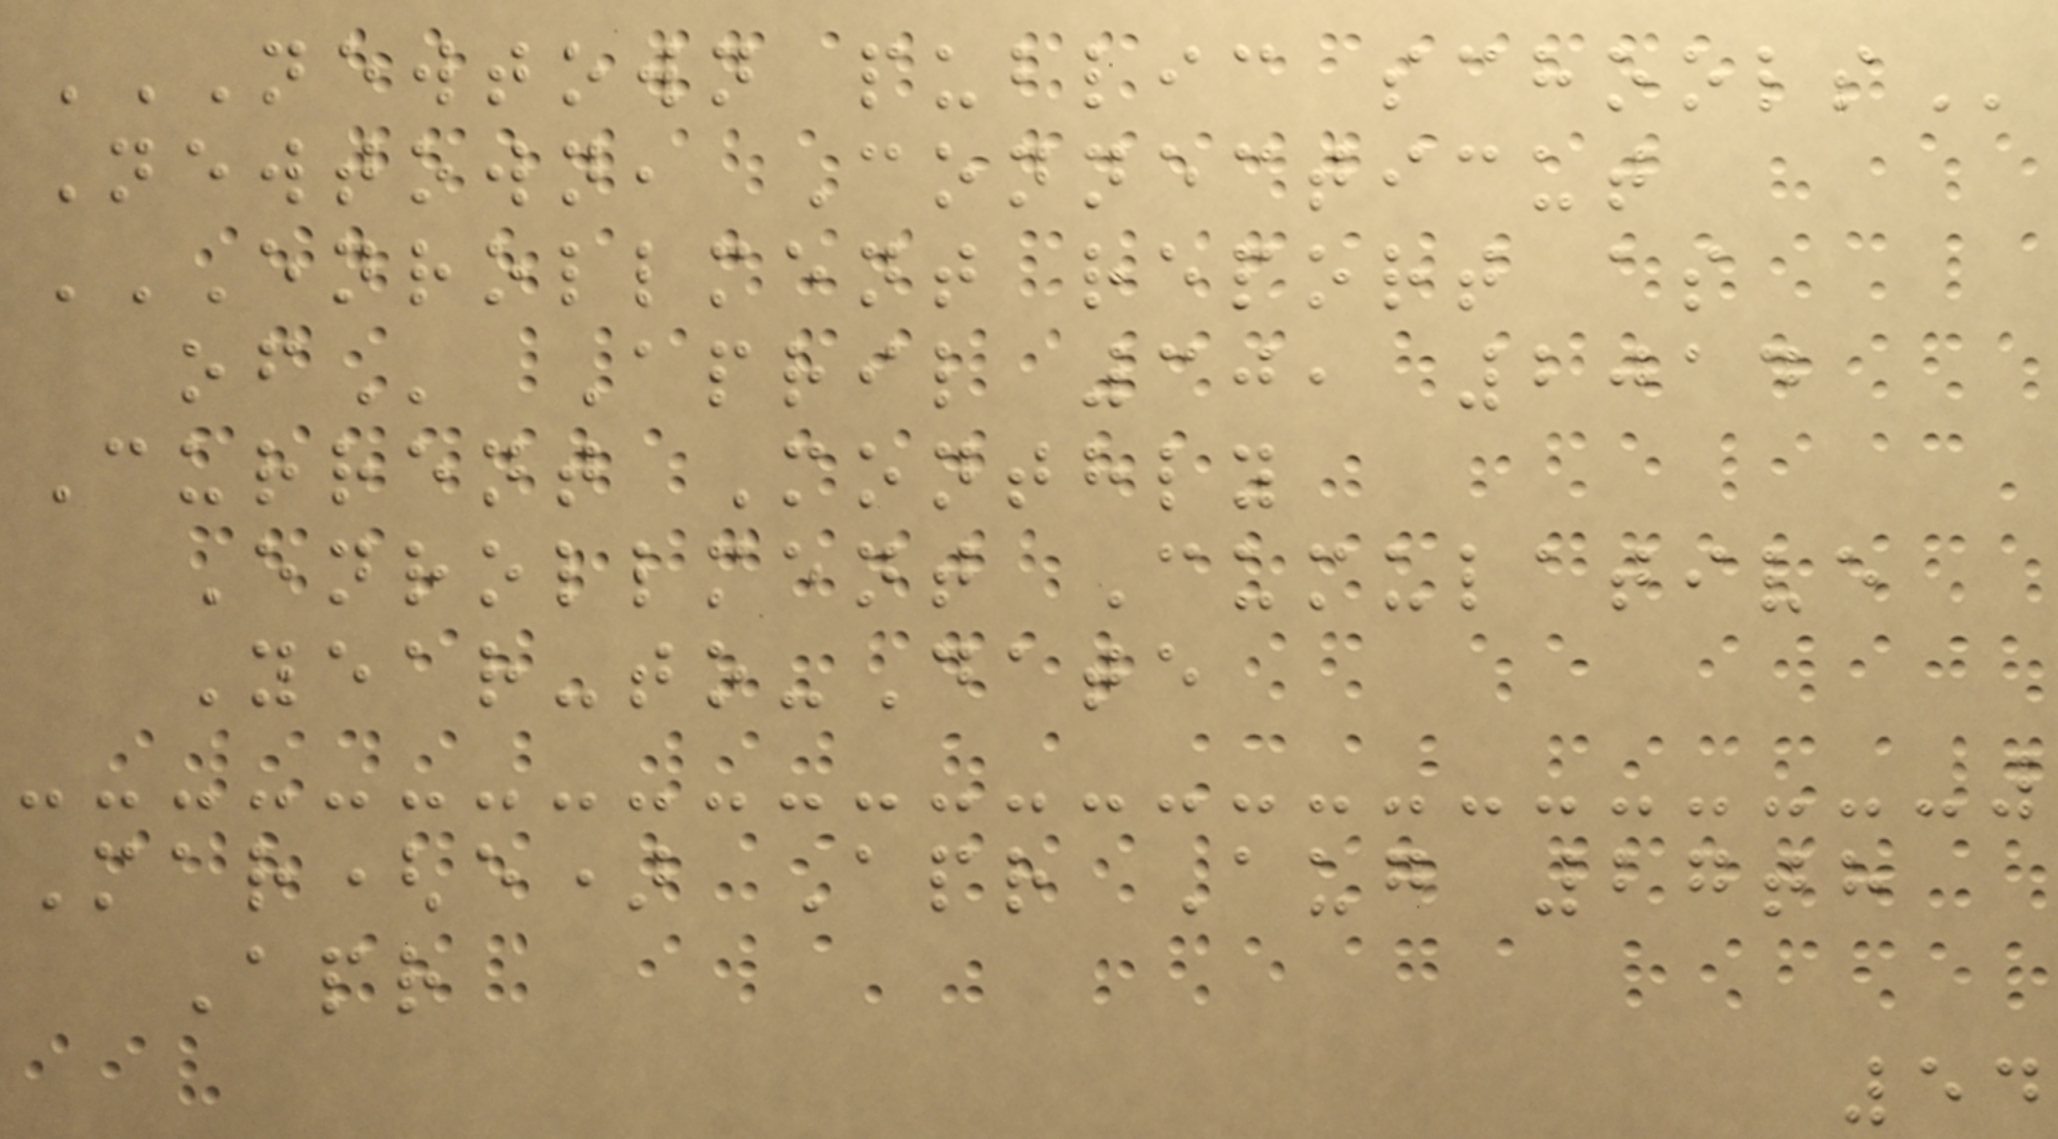NEWTOWN PUBLIC SCHOOLS
Newtown, Connecticut
ENROLLMENT REPORT AS
OF April 30, 2014
Current Monthly
Enrollment Cumulative
Year-to-Date
Mar(e) Apr Aug 27th
Apr
54
